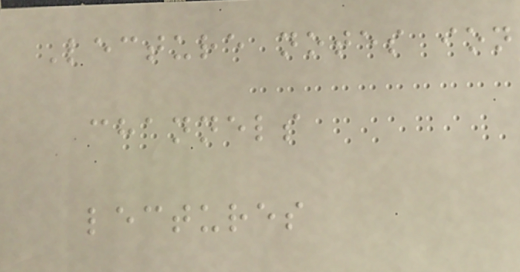Lecture notes ion
channels
lectures
